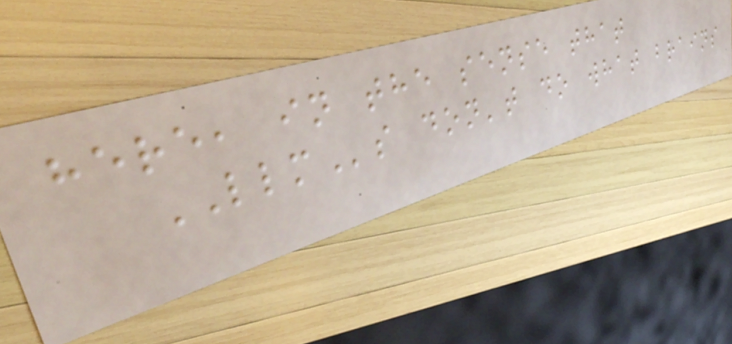here, in the sense that
LLMs don't do what brains
